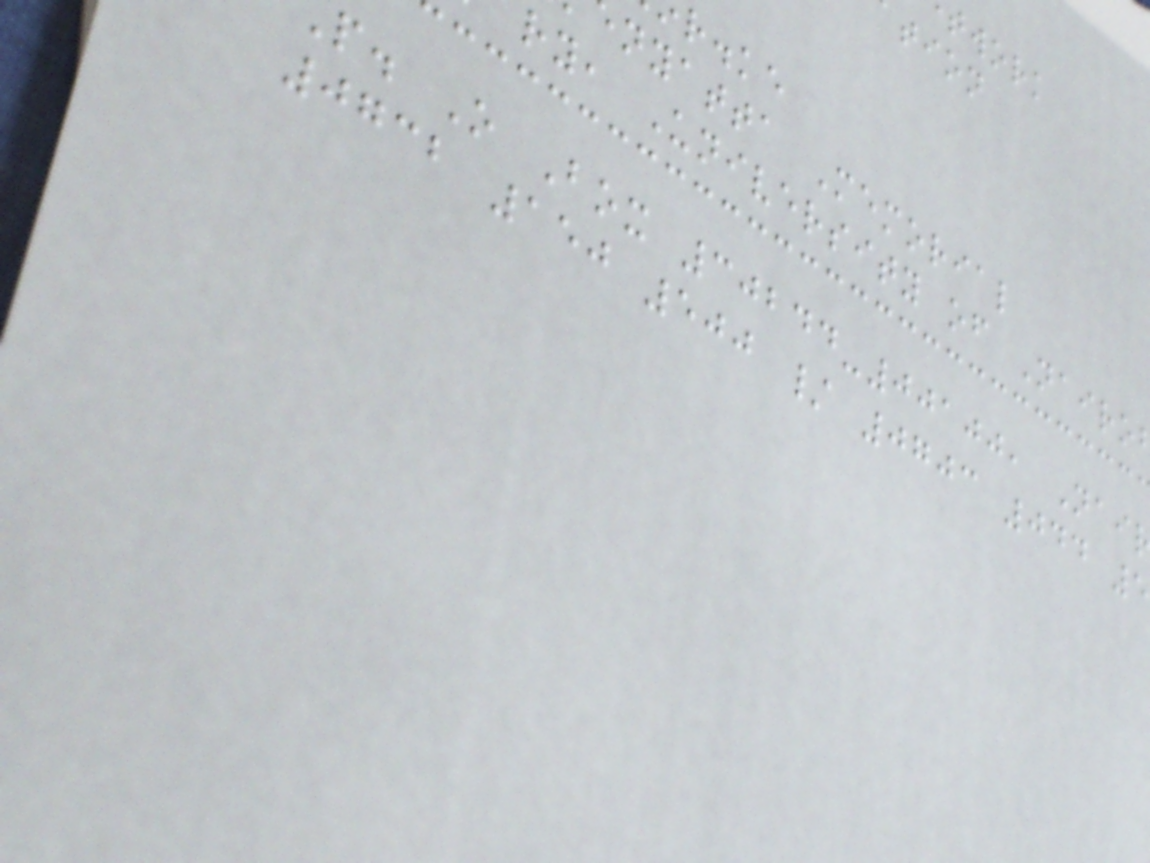r.ke
nyatta Memorial
ry, University of Nairo
p. O Box 30244-00100, Nai
0732 150 500 / 0703 044 5
